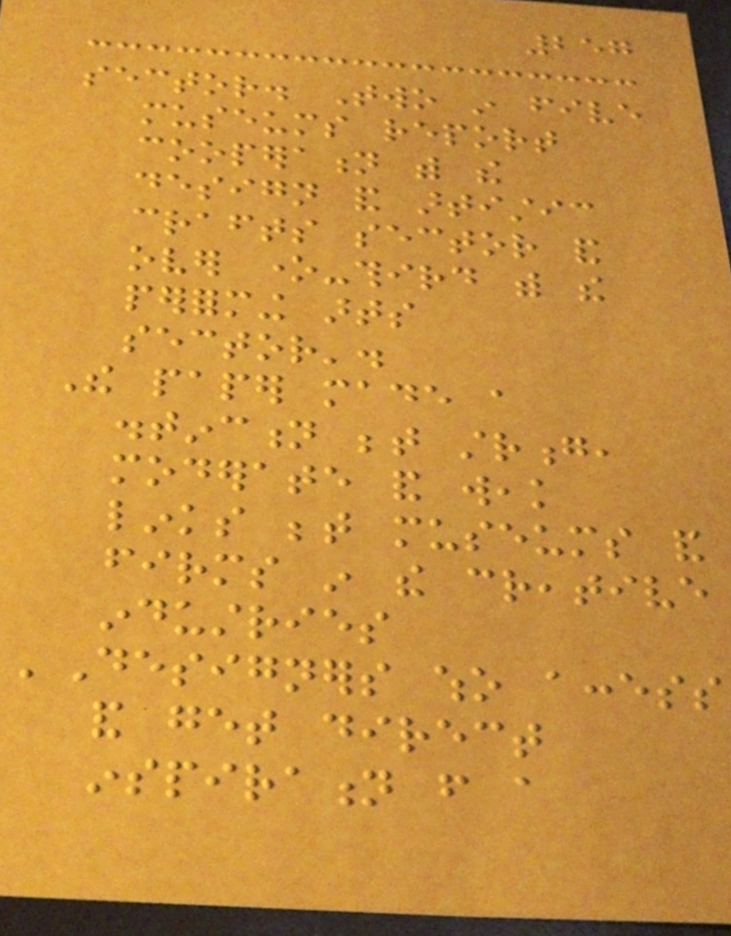257
sector. Two in five
museums report
cooperation with the
design and artistic
crafts sector and
over one-third with the
performing arts
sector'.
The paper made a
distinction between strong,
moderate and weak
links between museums and
firms in the creative
industries
'Designers who access
and get direct
inspiration from a
